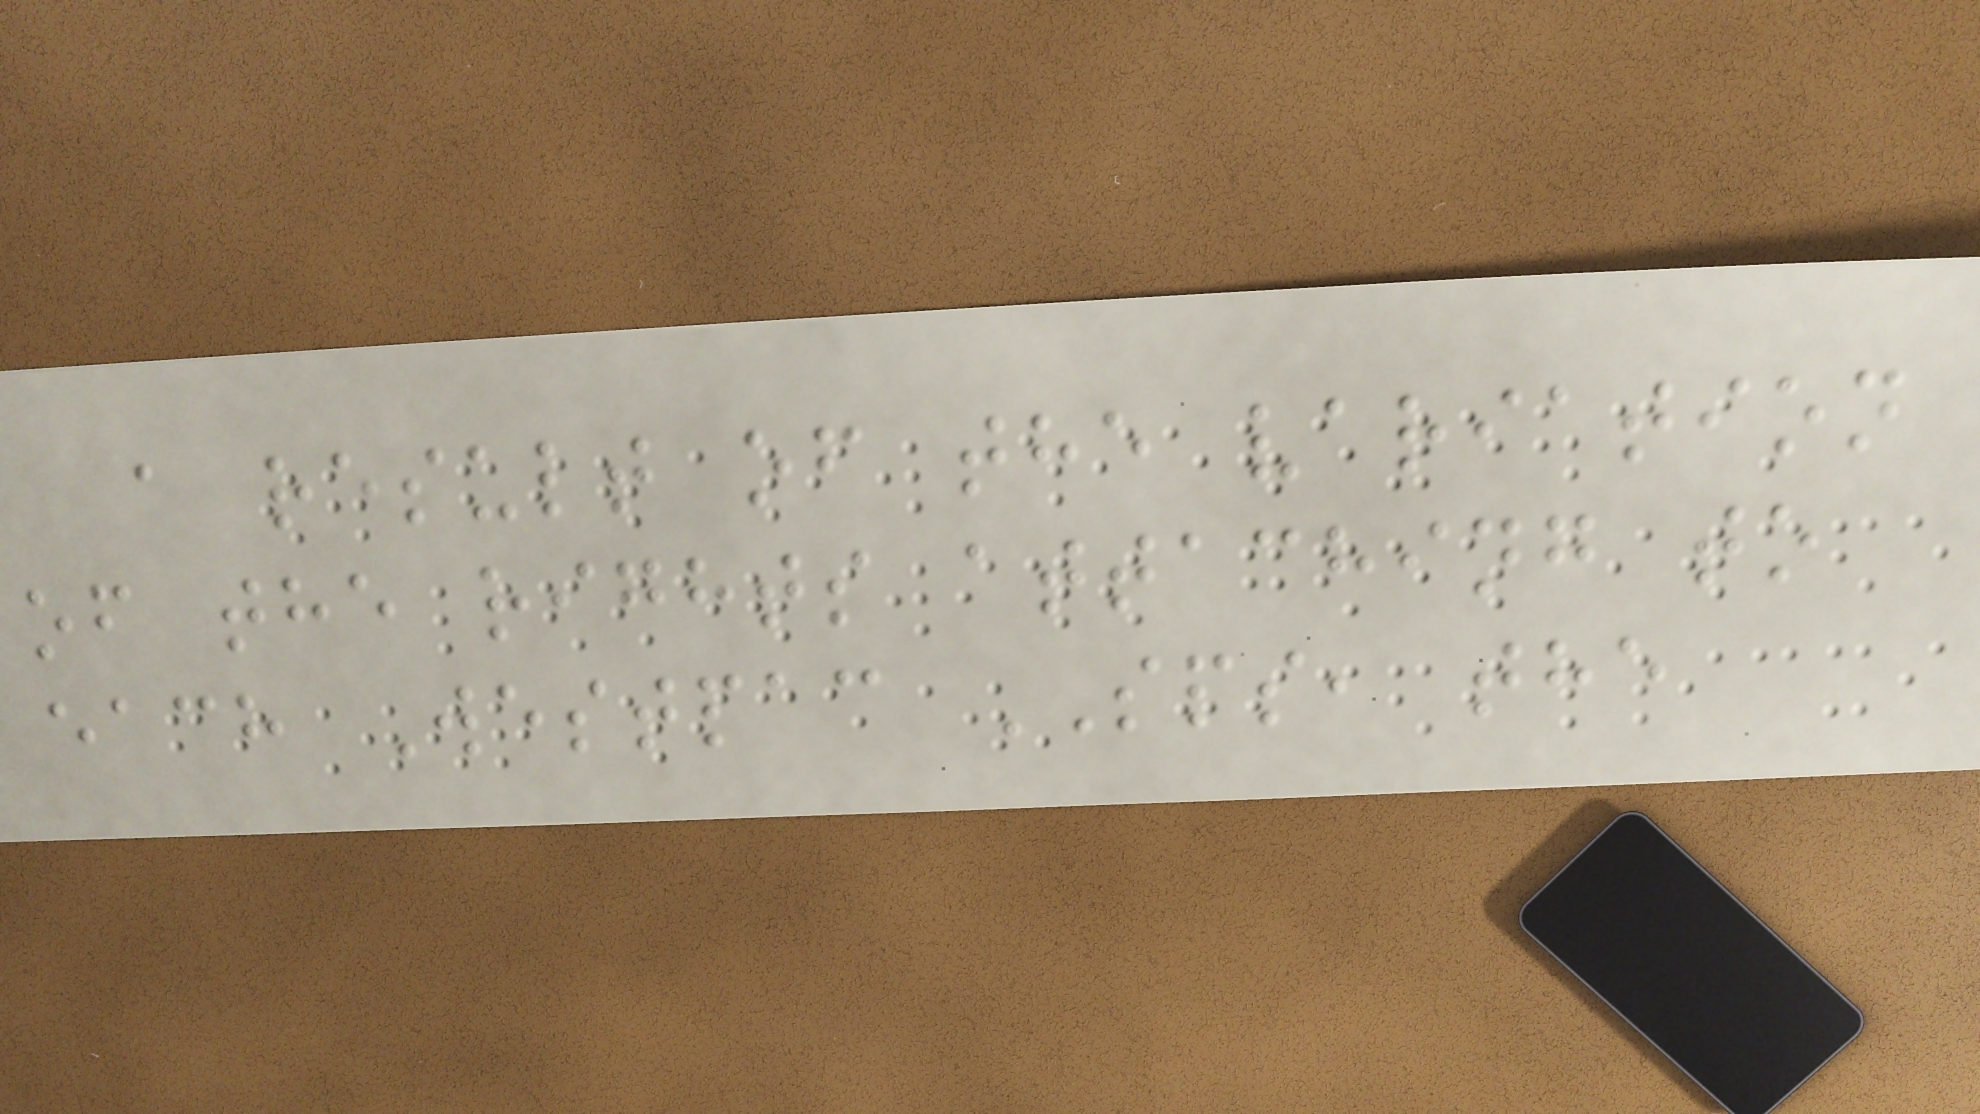a result of the variation
of the rights attaching to
each Westpac SPS, the
